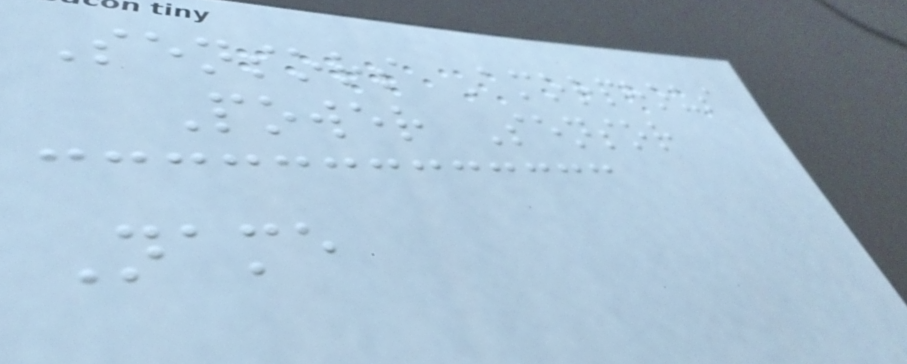Sensors Amorphous
Power Sensor
Name
